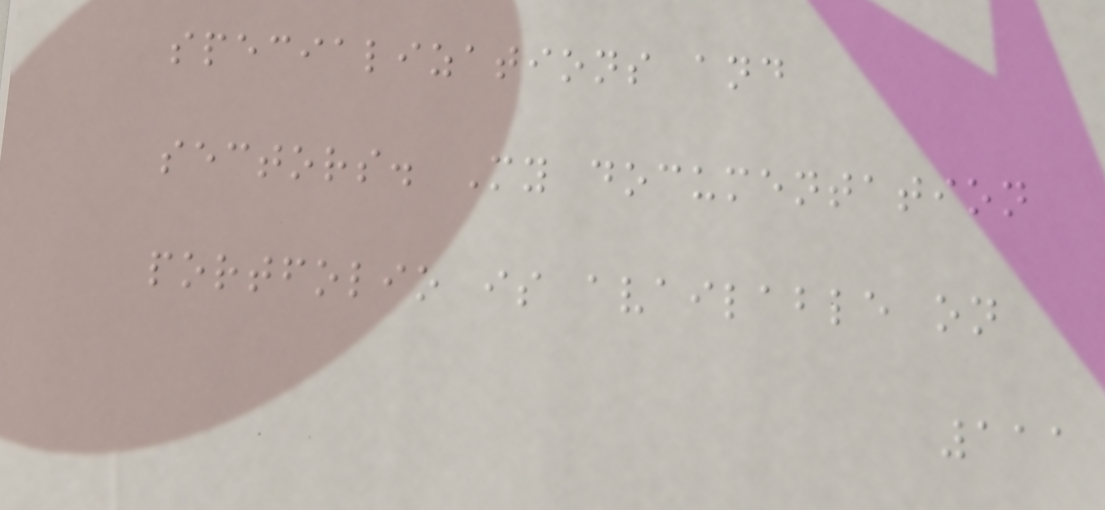specializations and
sectors. My documentation
portfolio is available on
111
